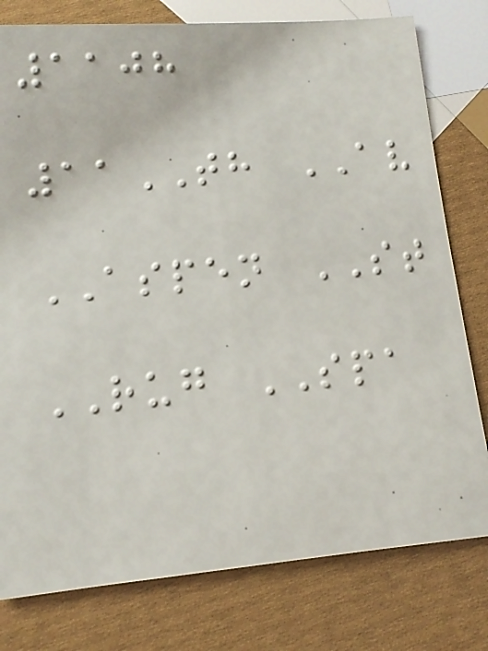1108
11TH AV
ASPEN ST
RUG SPA
